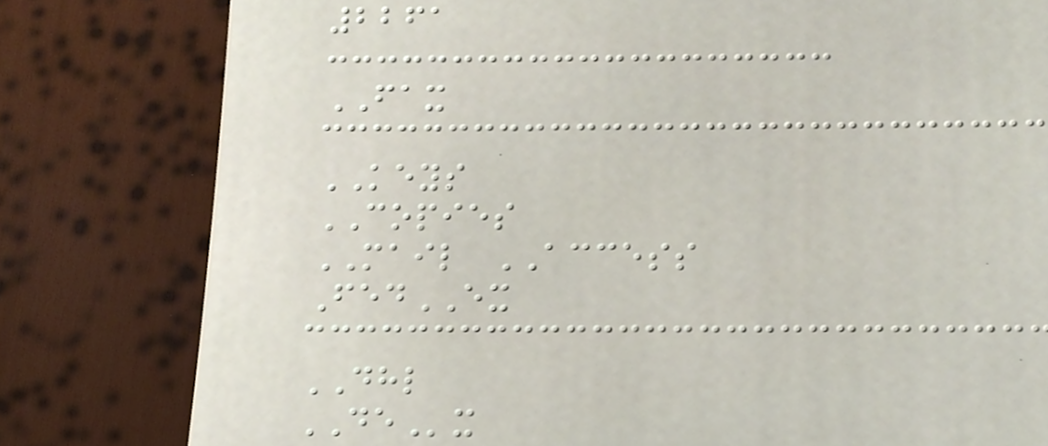2261
FAX
KEYS
COPIES
MAIL ACCESS
FedEX
DHL
DEx
